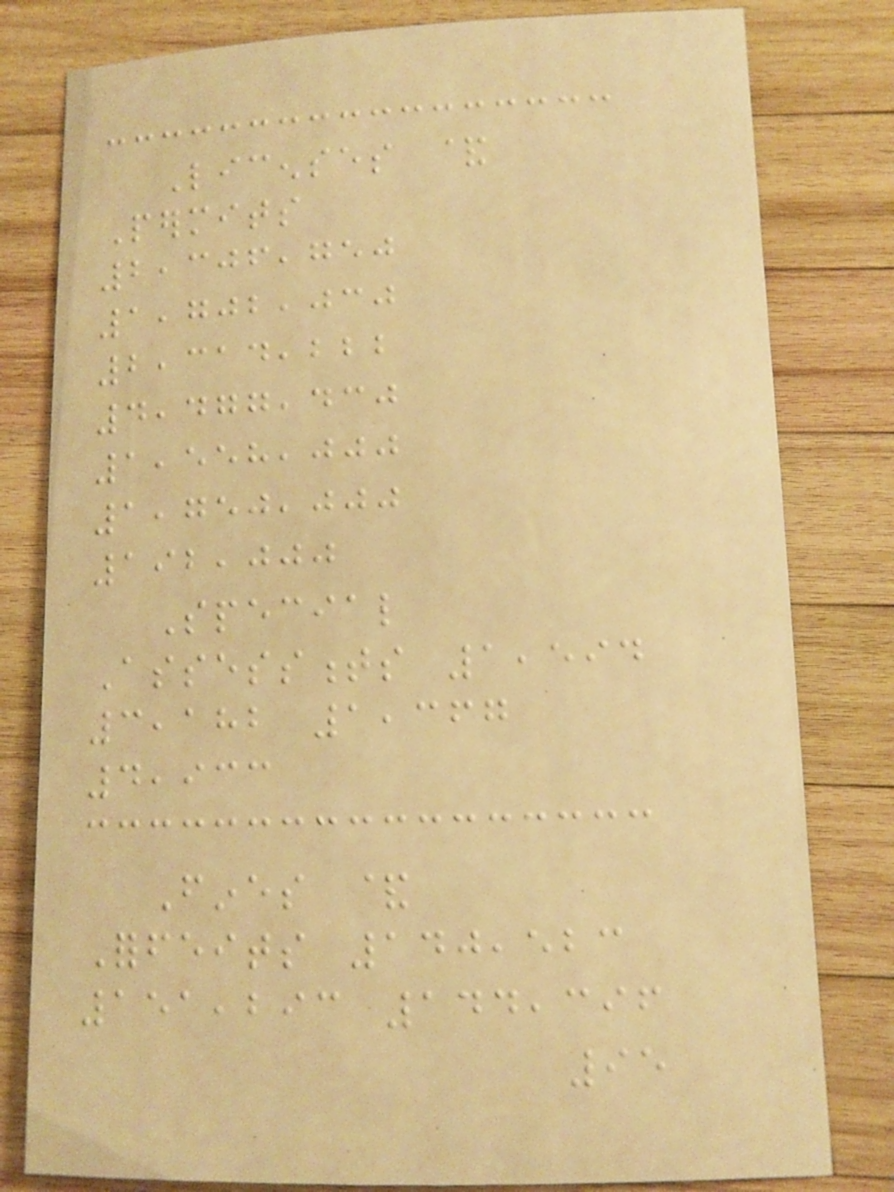Licenses &
Permits
2,306,750
1,702,030
2,314,222
4,477,430
1,558,000
1,750,000
192,000
Special
Assessments 1,594
3,182 1,367
4,933
Fines &
Forfeits 140,523
151,293 144,396
95
